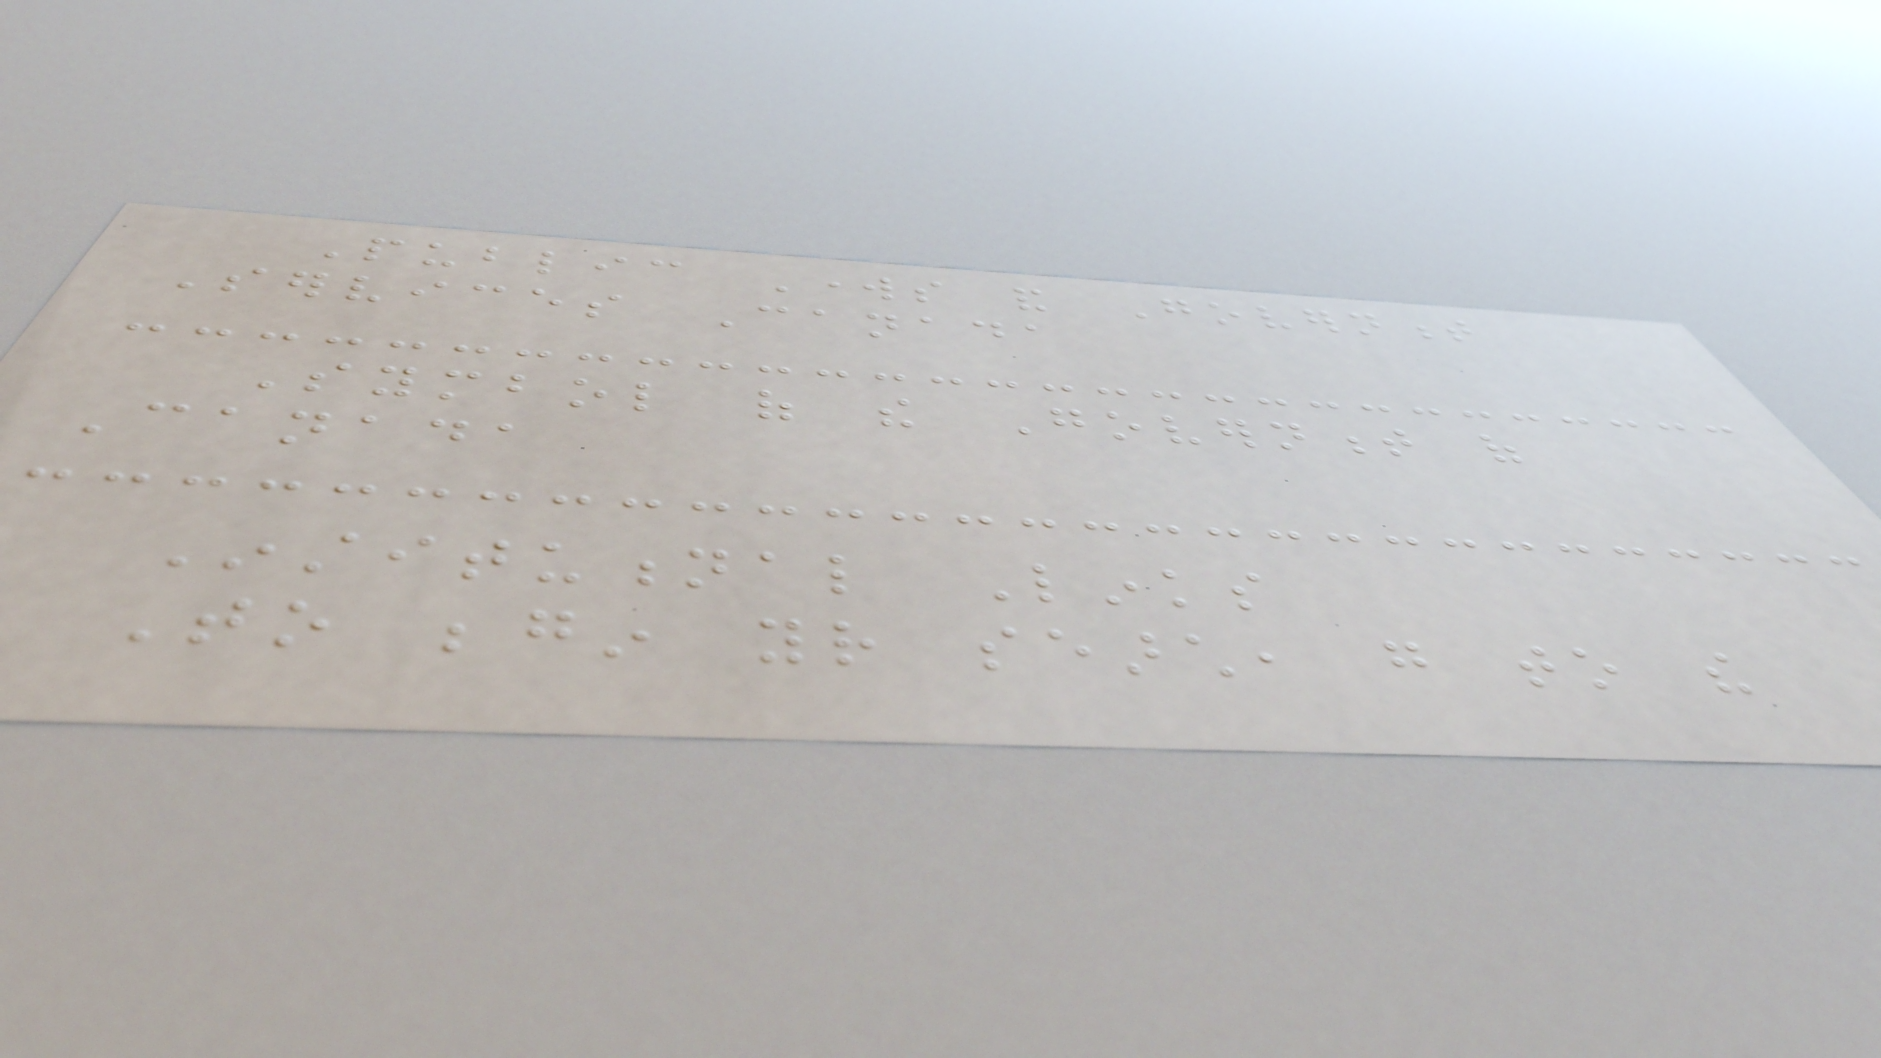Public Works and Government
Services Canada
Symbol of the Government of
Canada
Institutional Links
To begin your search, go to the
